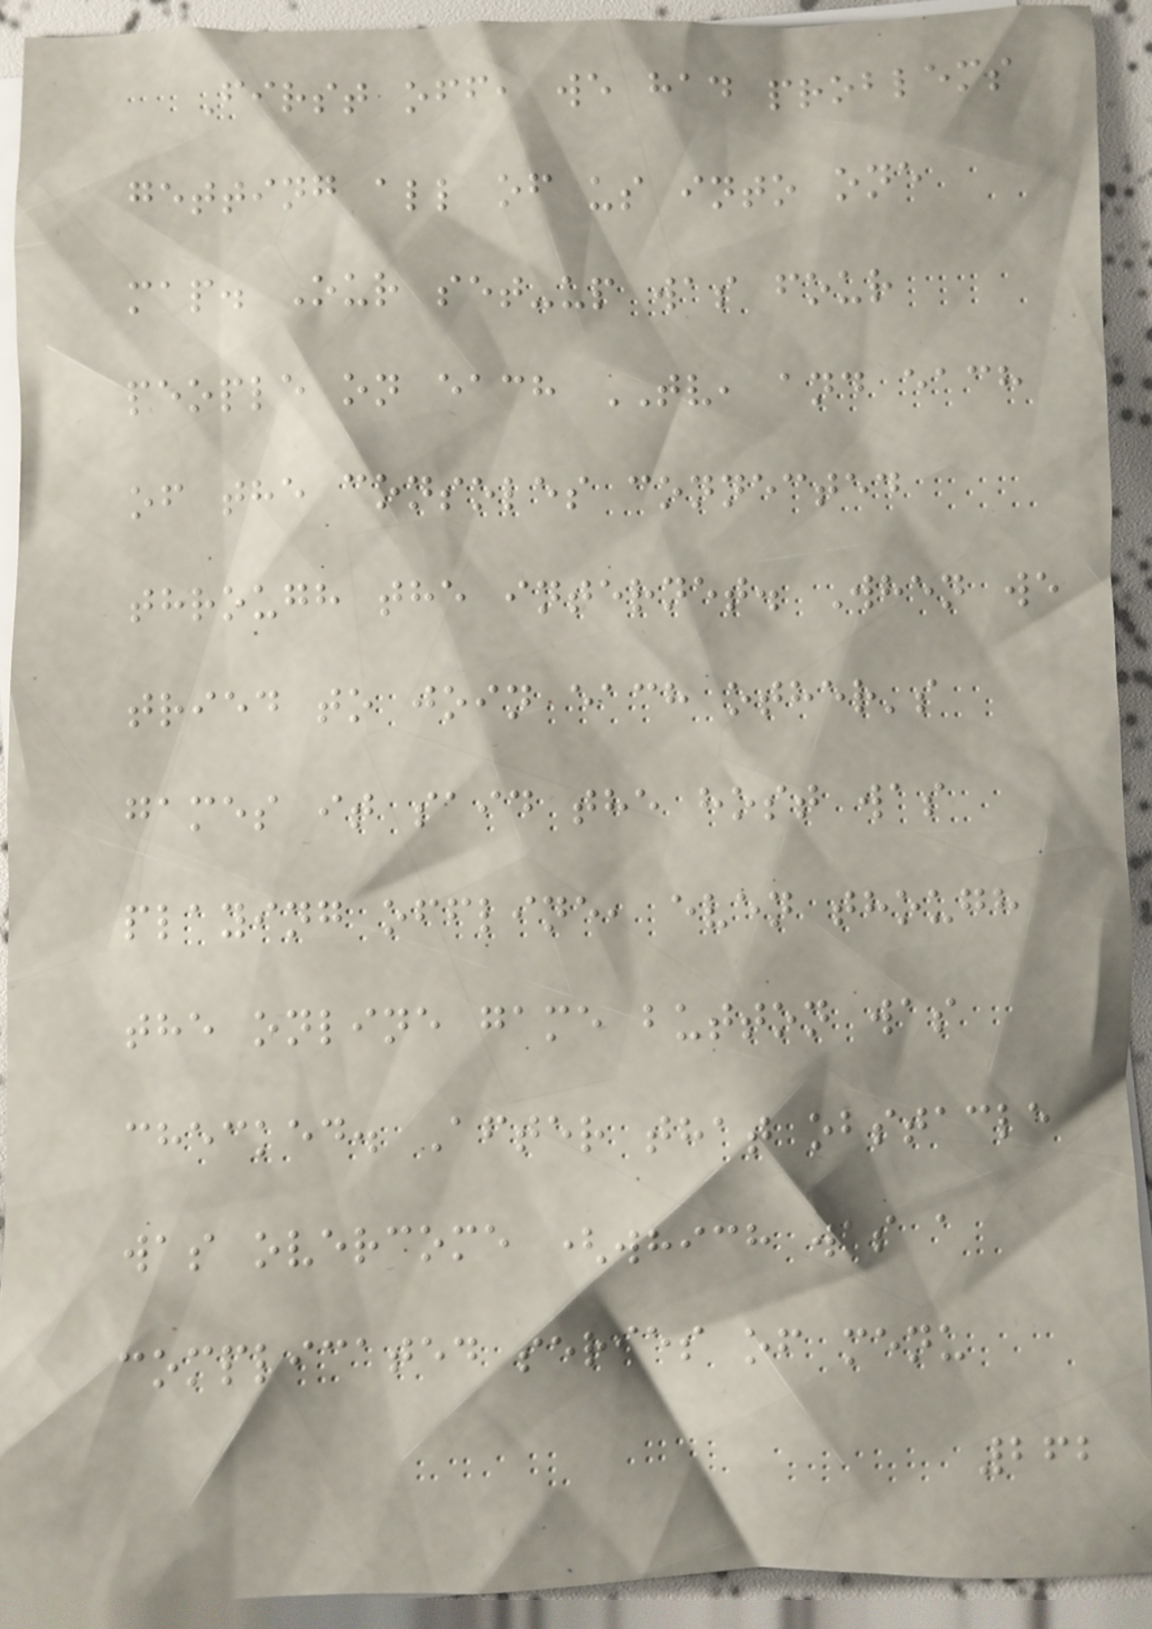First off, we had problems
getting all of us into one
map. Our set-up was four
people on each TV, and each
of the consoles connected
through the internet. When we
tried to join each other's
games it said the host was
playing offline, even though
the online game button was
checked. After that obstacle
was overcome (which was a
complicated series of menu
262
